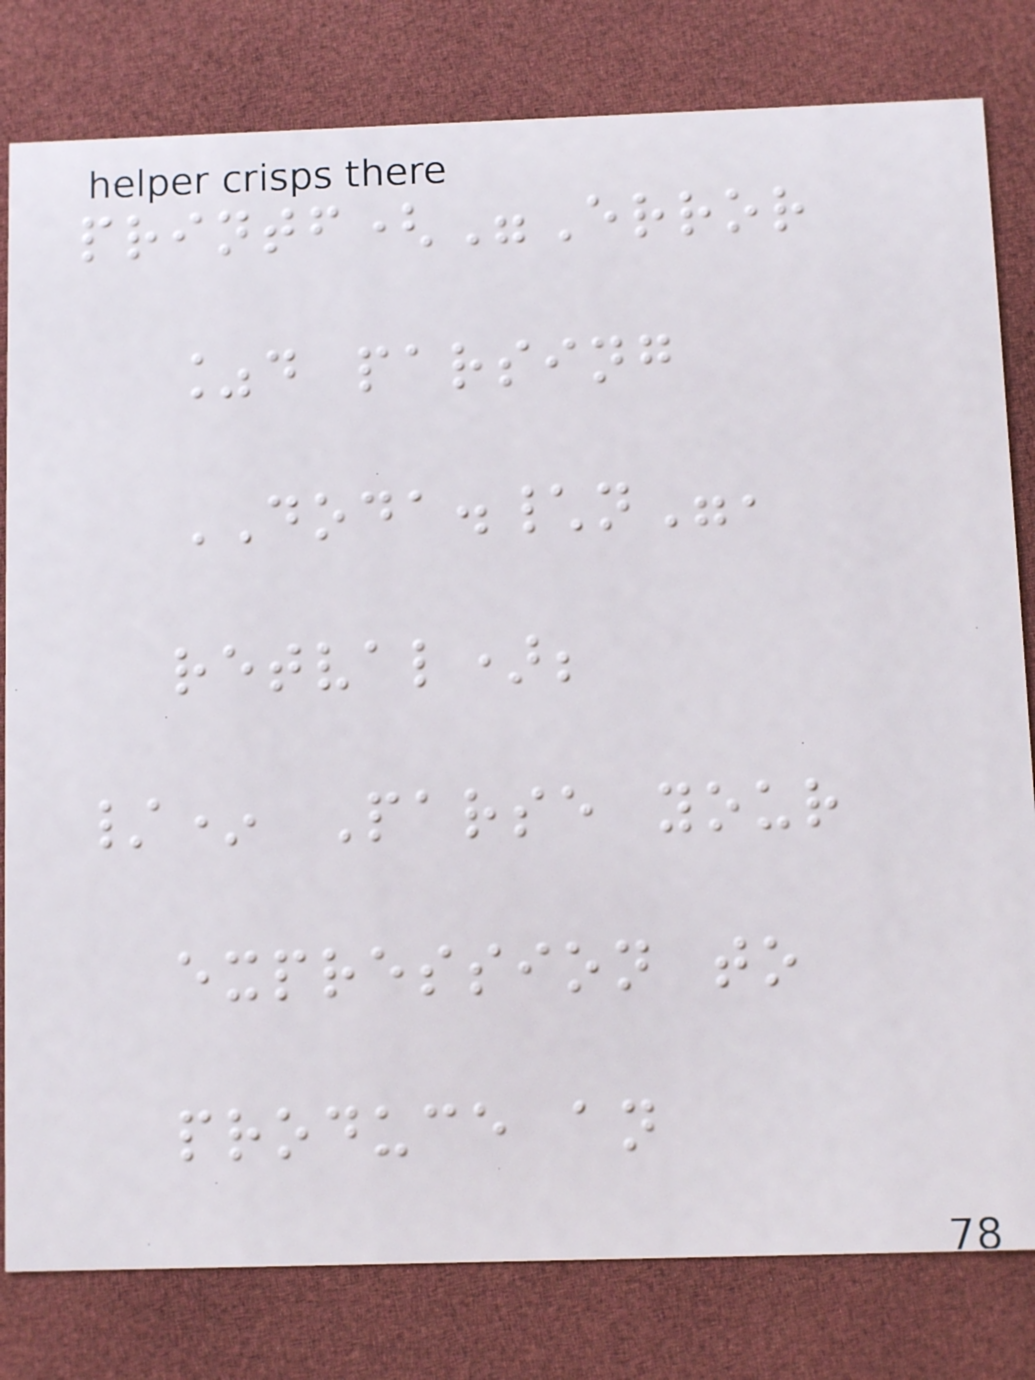printf("Error
%d parsing
DODA.\n",
retval);
/* Parse your
expression to
produce an
